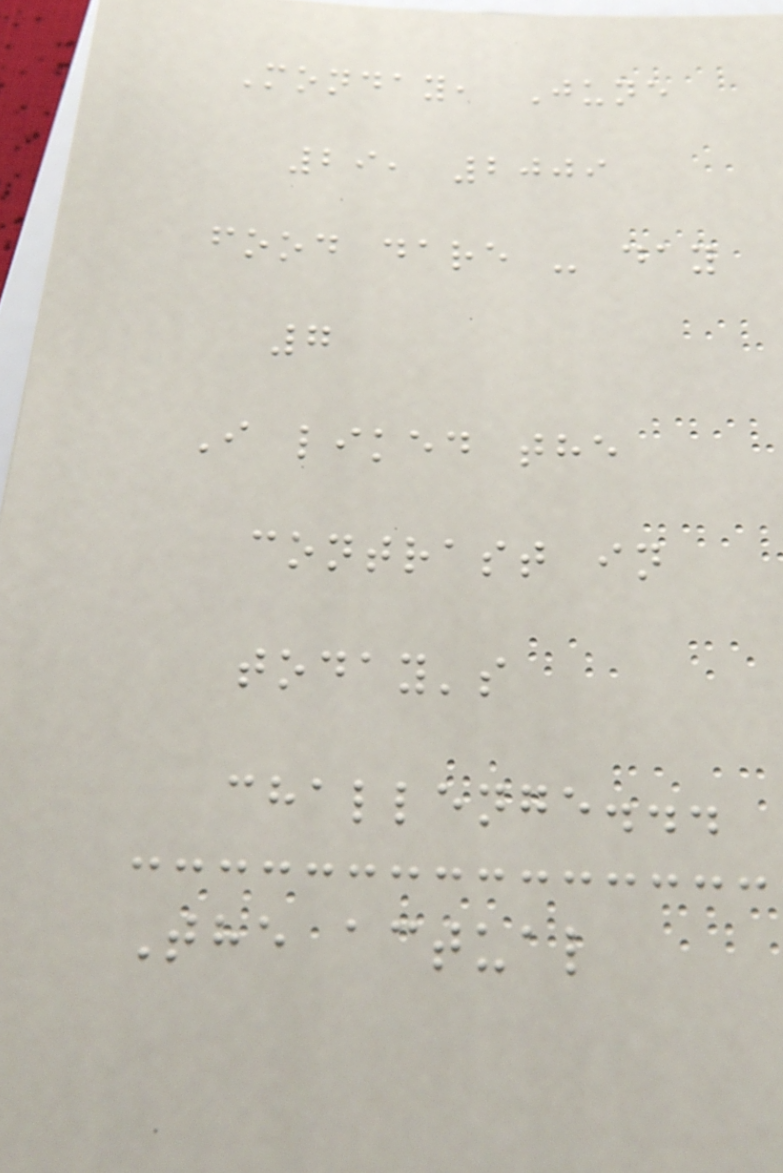Monday, June
29, 2009
food dare - day
7
I liked the
contrast in
today's
challenge...
The actual
